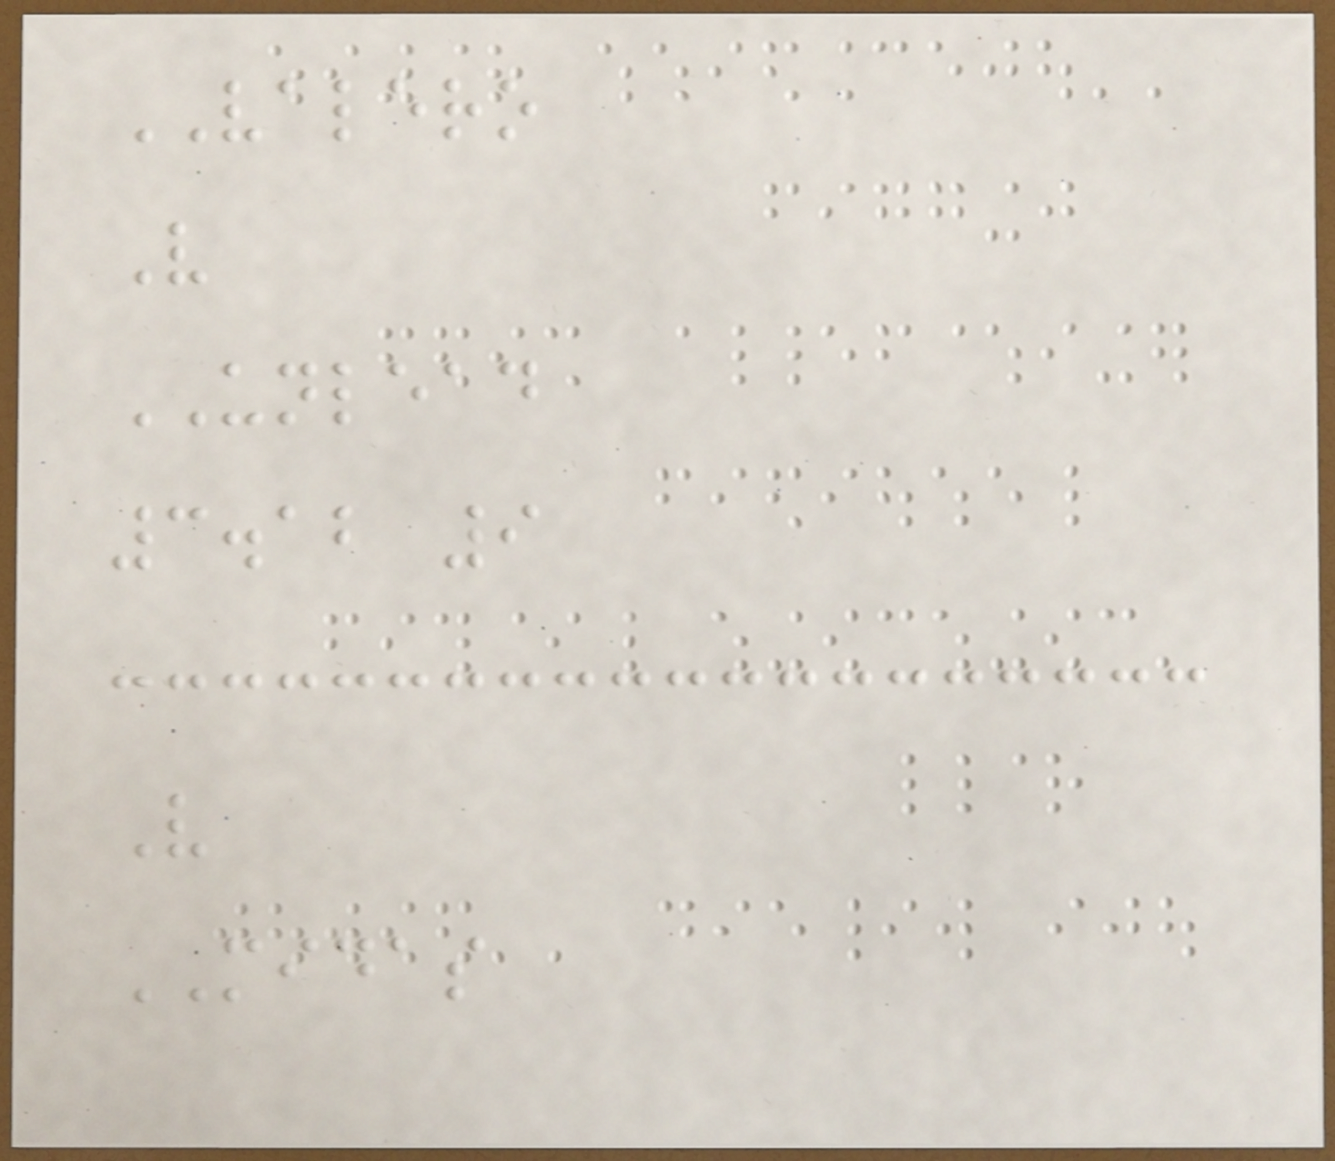VALERO
V
UNLEAD
3.12 9
V
MIDAS
